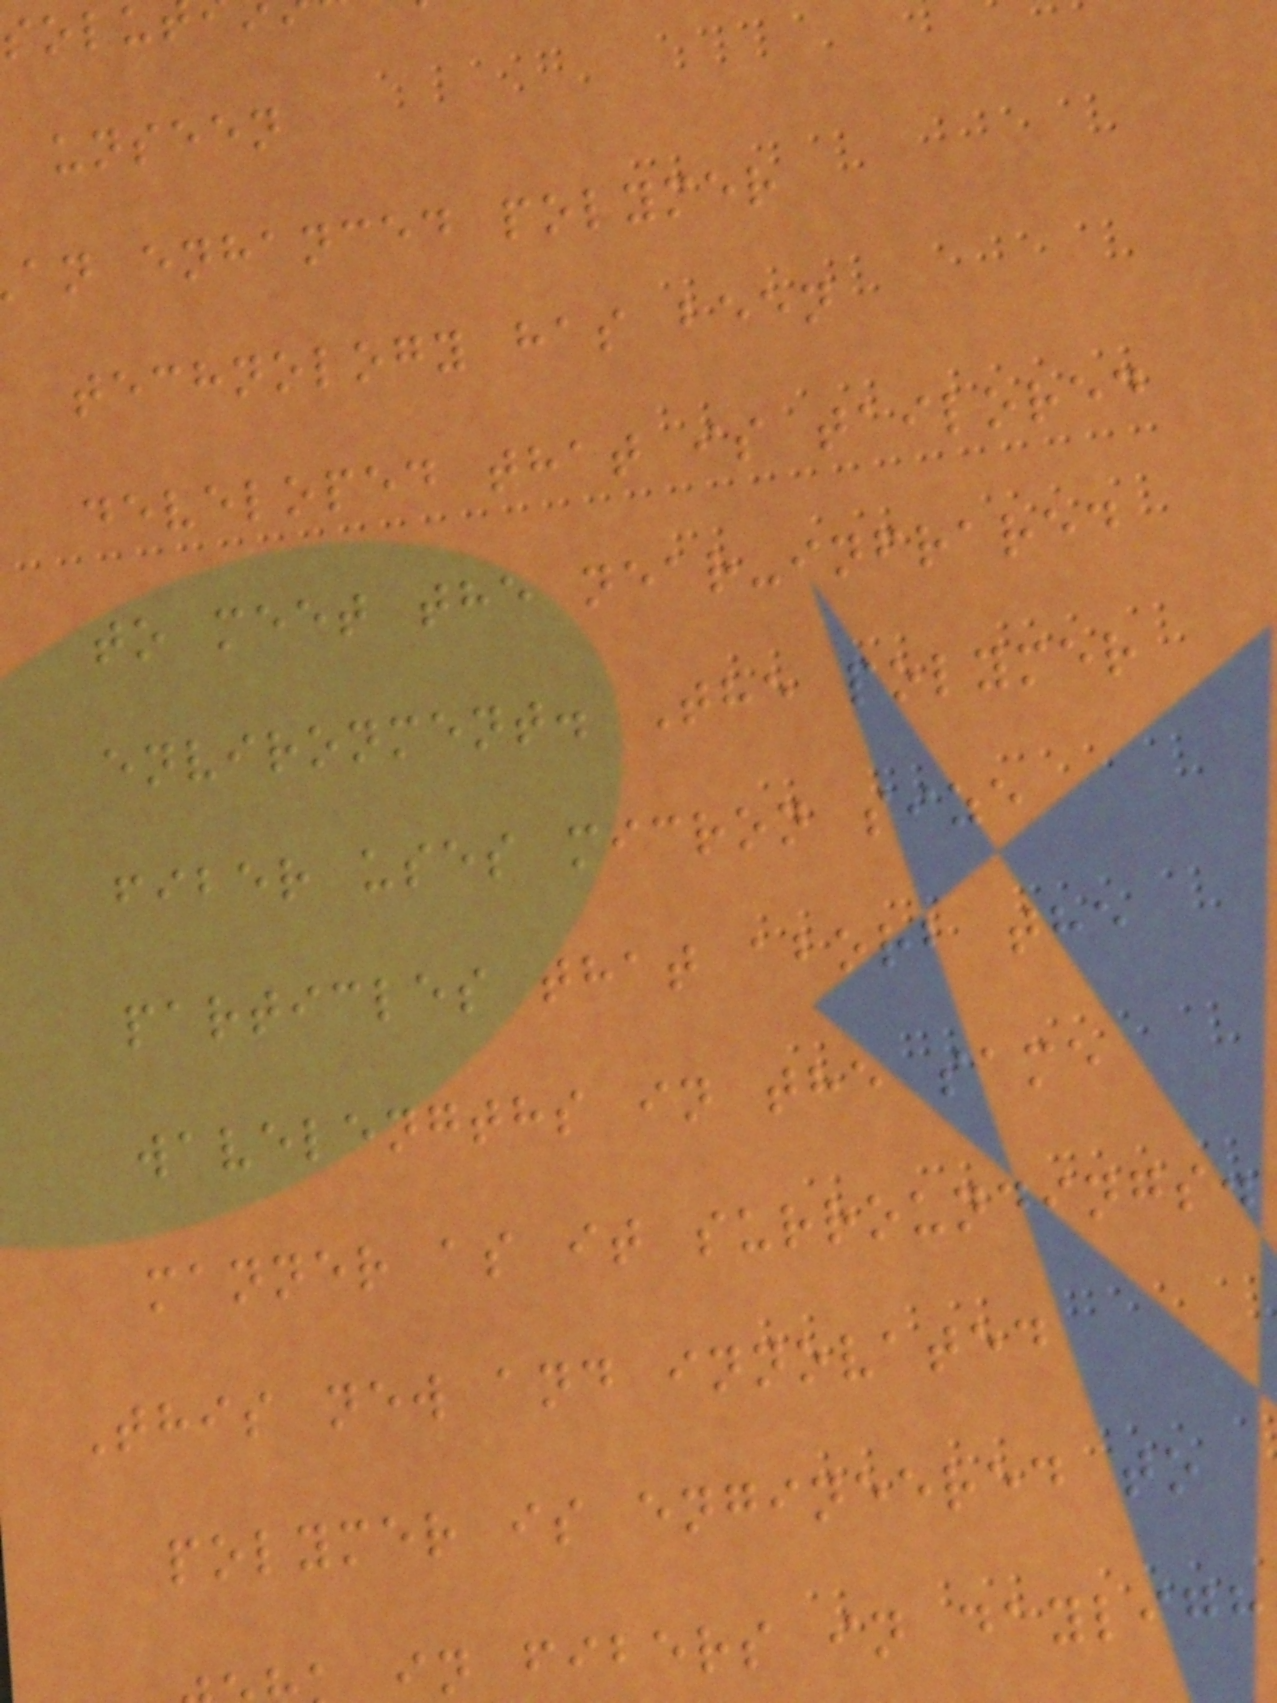unseen
an enhanced polymer
technology has been
developed that is tailored
to meet the near-infrared
environment. The polymer
fiber uses micron size
particles that aborb the
wavelengths in the same
manner as it surroundings.
This new and innovated
polymer is engineered to
in fibers in dayligh
